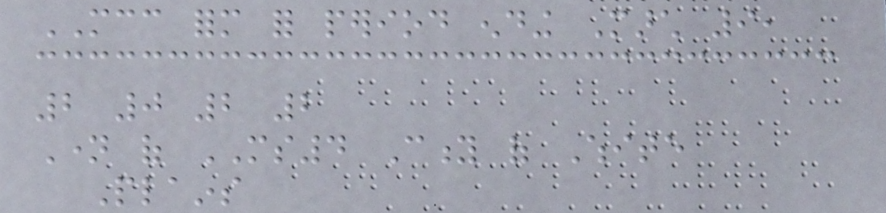MCC form for period ending March 9,
2 0 2 2
Name of MS4 City of White
Plains
